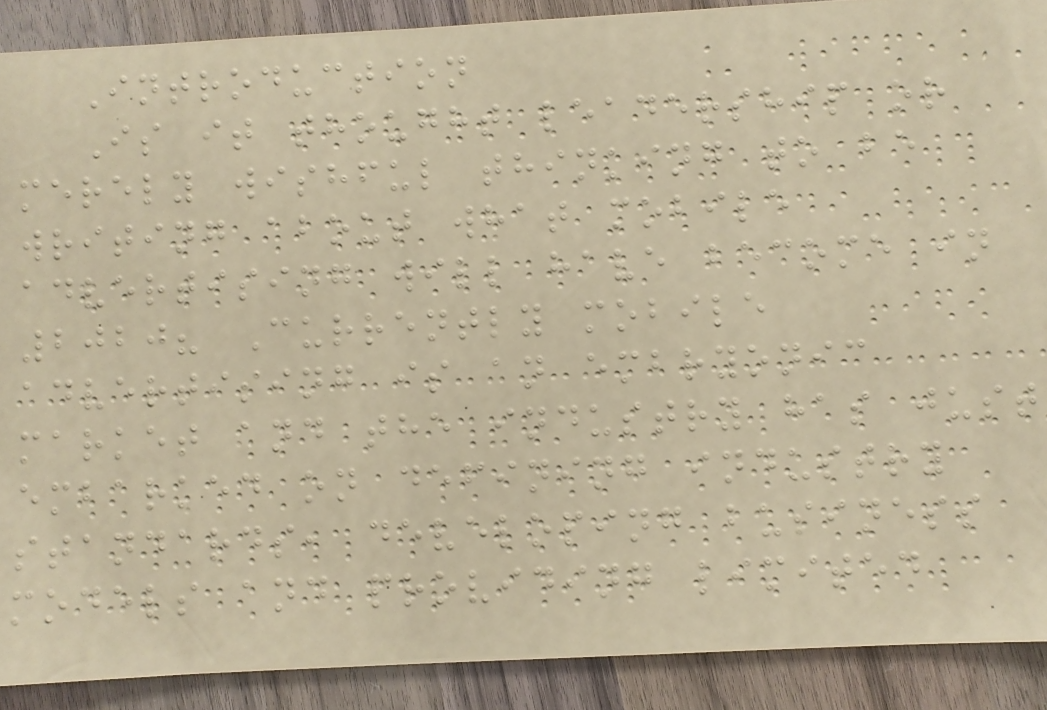Introduction
Is it thought leadership or
merely wishful thinking to be
writing about what mobile
advertising will have become in
2020? Currently mobile
advertising is an embryonic
market and the industry has just
embarked on defining industry
standards, developing business
models and providing limited
